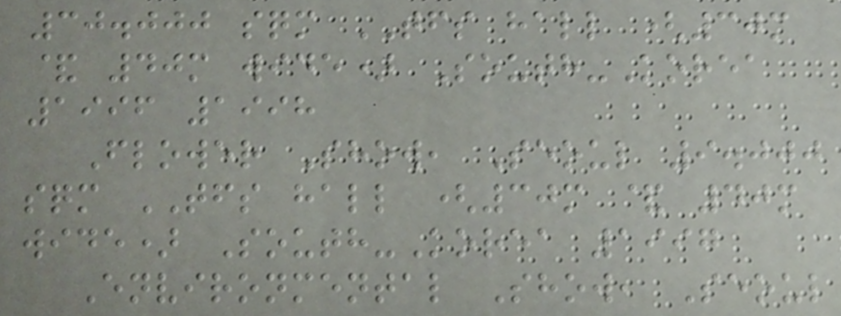30.000 sqm TFS hall (30m
& 40m wide) South-Korea
1996 1998
Flower Show, Seoul 9.000
sqm TFS hall (30m & 40m
wide) South-Korea 1997
Environmental Show, Seoul
